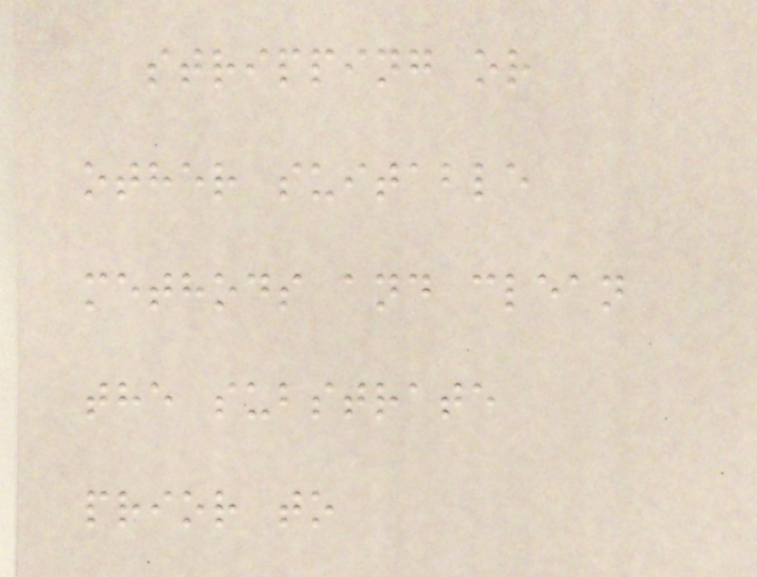stripping or
other suitable
methods and clean
the substrate
prior to
